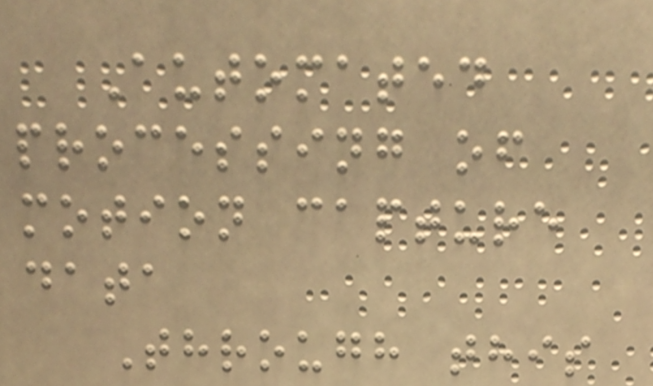Automated
processing of
motion capture
data
Through this
